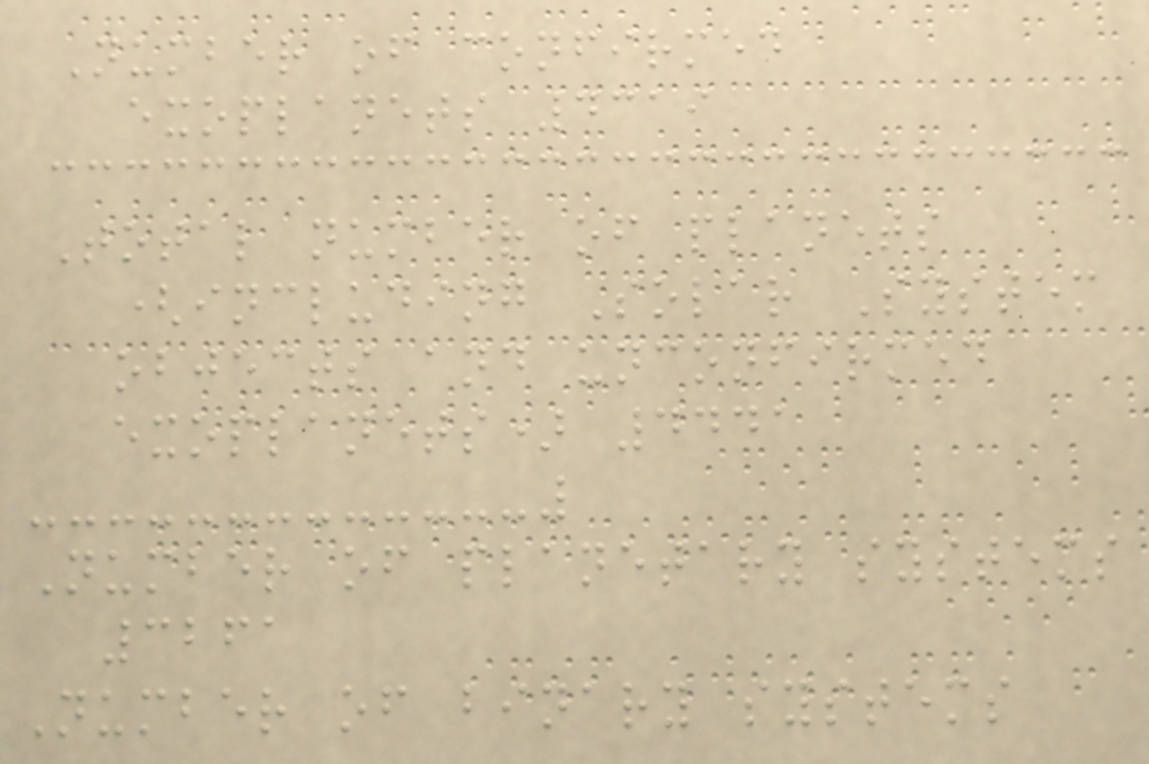Number of confirmed
exoplanets 4319
Total number of planets
(including Solar System
objects and unconfirmed
exoplanets) 4441
Number of planetary systems
3261
Number of binary systems
